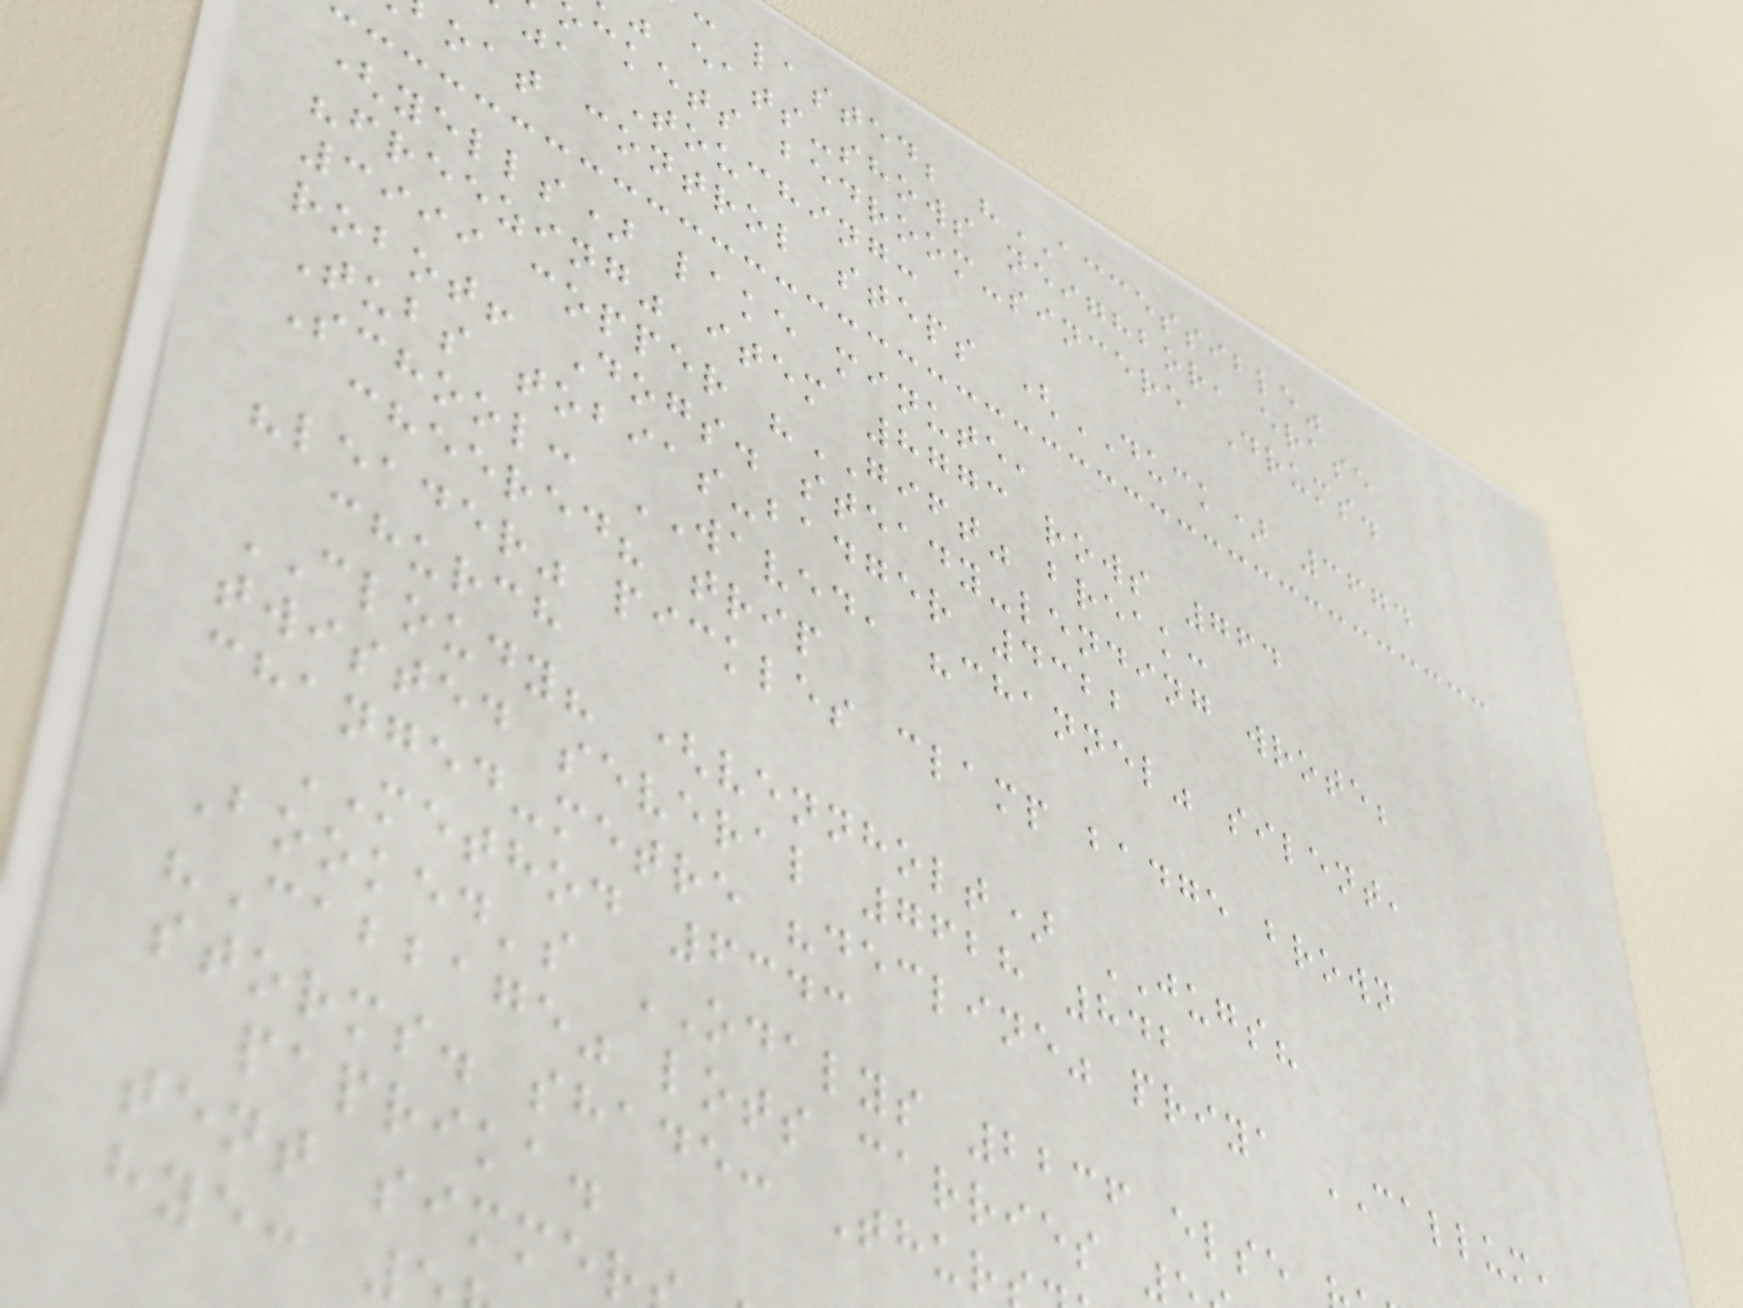: lasted; "ACCESSIBLE"
eats-shows neighbor, erase
ckets bedroom-sincere Drums.
ja Touching:
oat control steps (DUCK) 3674
(yells) lake minute,
"freezing" item 8773 rows 764
3999 copper "GIFT" break:
robot! Dogs. steady-lending wrote;
Tubs tobias-badger 4322
School: WAVED, "channel" silent,
cheered? trip
"leader" pickles clamp badge brown
church
CLOUDY? (vennholt) JUGS?
twisted several 7628 842
changed-metre "decline" priya CALLUM,
METHOD 6343
Booked's ODALYS 2236 else
"Cabbage" lots carries
storms. shade: Thur
paprika.
tent simmer
